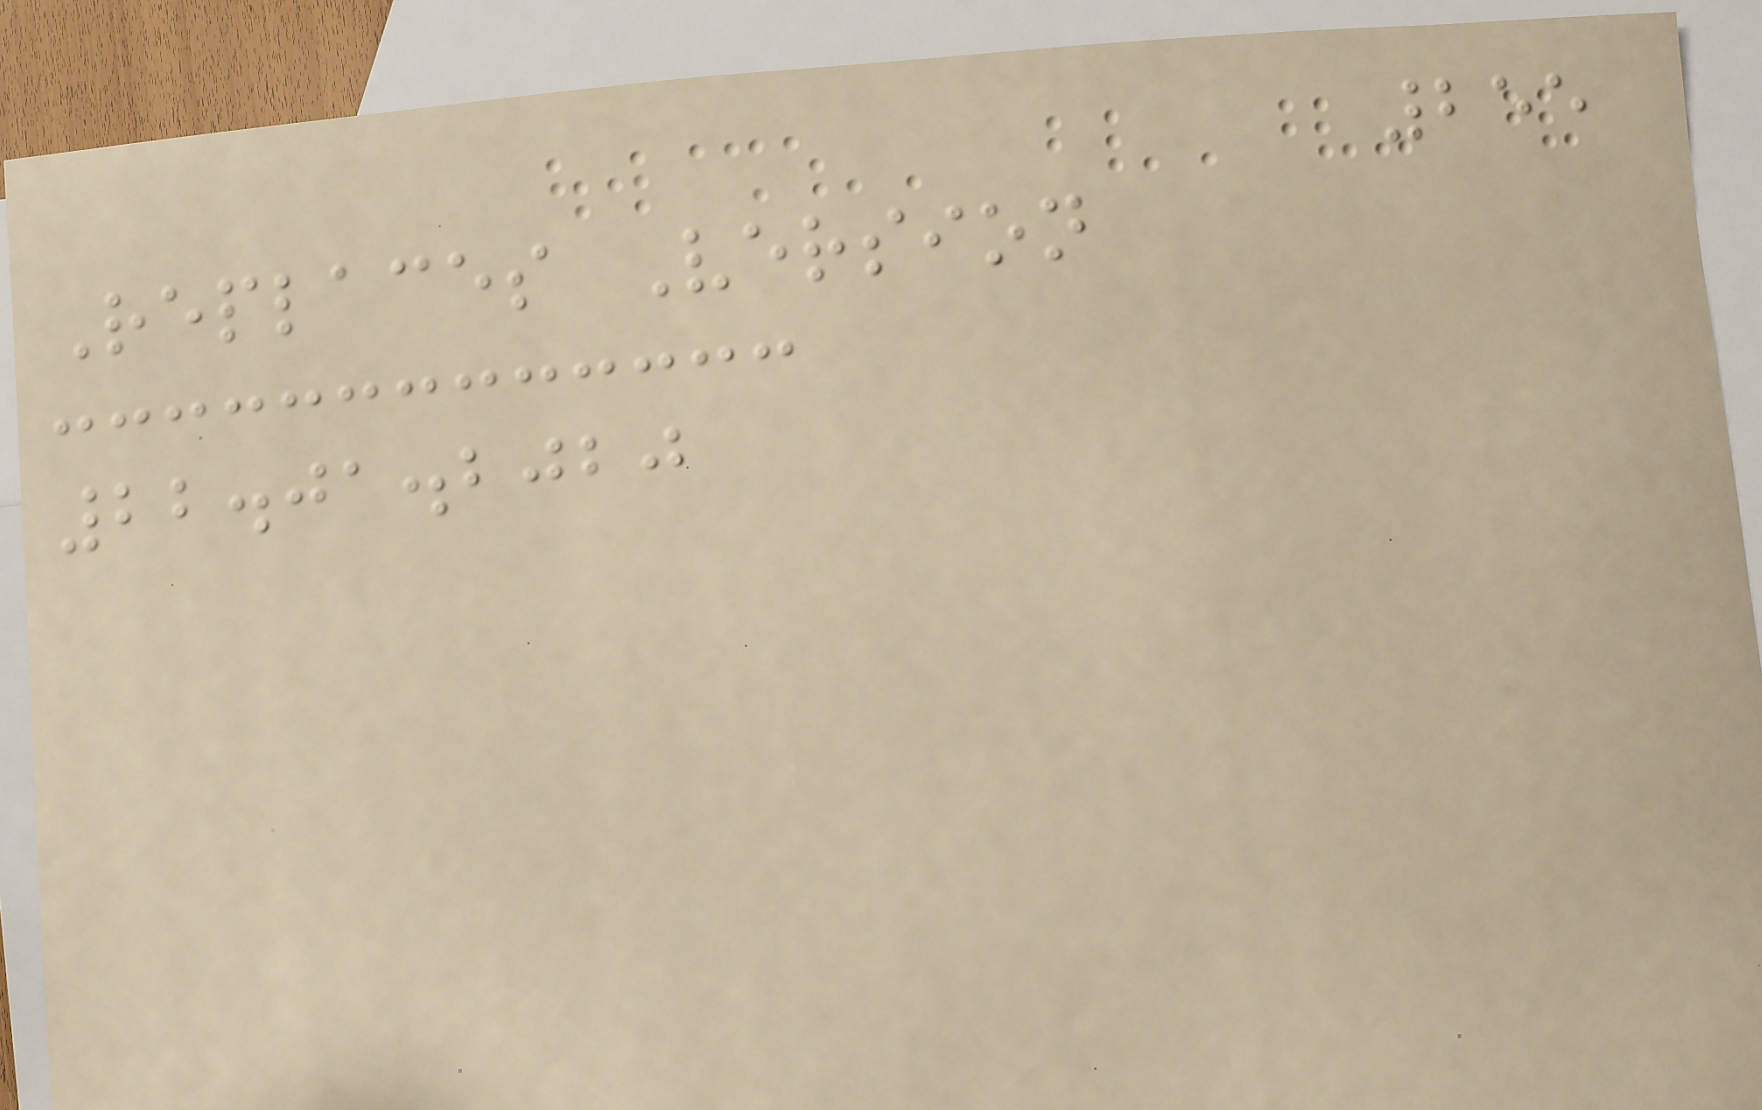255
Replaces Version
22.01.2020
